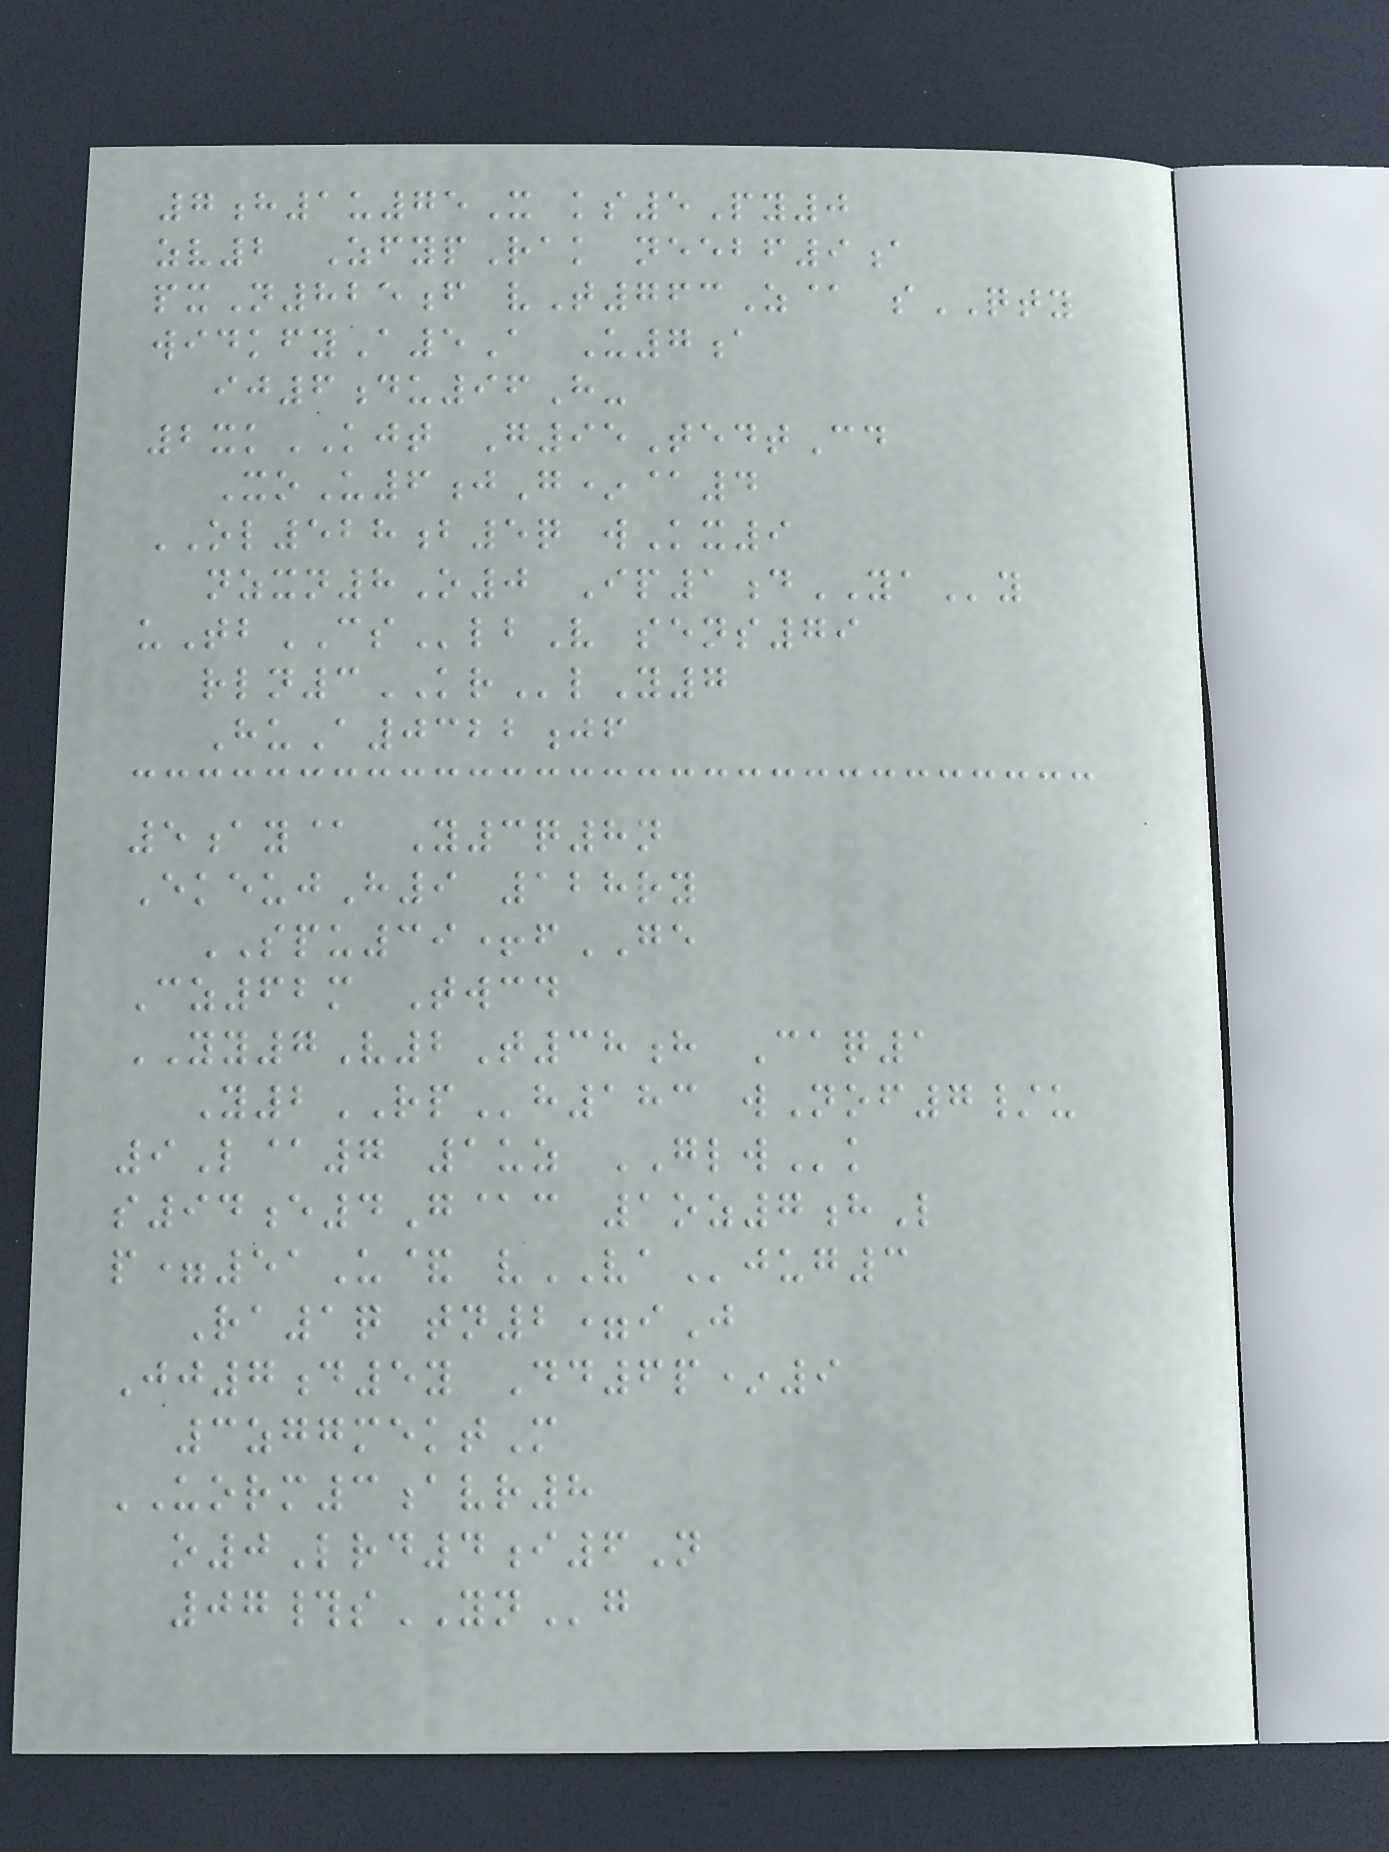7h1u75X ks5Py0
zv2 ZfypRak neebf9a
pxN825f vT763Z@ sQTY
widkfyA5A U7a
ij6du96H-
2xkKJT G95TedtCd
XoU6jG*@4
OL528b5q wKx9
nzxn8O0 Ip1dYAy
uTbCSlbV sens79
rln3KRlY7
HuA0322jf
5ay@ Y3q8n
EkeujH9 128ry
SPU39+fGE
Cz62m Twcd
YY7V2T38h Caq1
Y2RPh183 wNof7/u
9L@7 1uz GLWk
s94e4G@c 1oz7hL
p=51U& vVAjug3
Ra1q tn2=iJ
Jj7d5y Dd6p*9
3zggmektM
UORM3avr8
o0Lrd4i6N
07#sYNg
